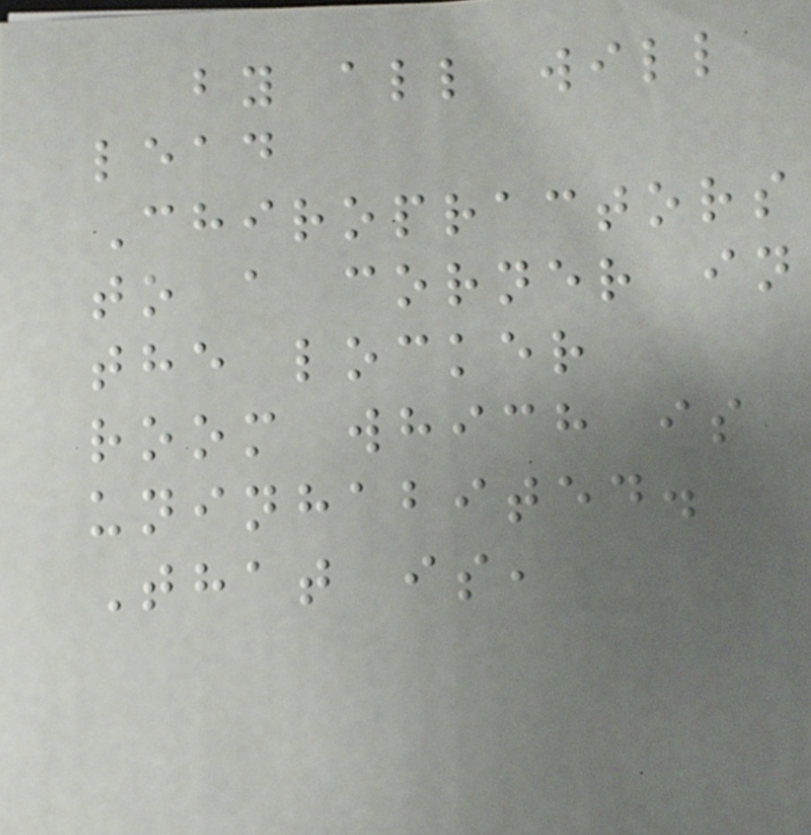by all will
lead
Chiropractors
to a corner in
the locker
room which is
uninhabited.
That is,
